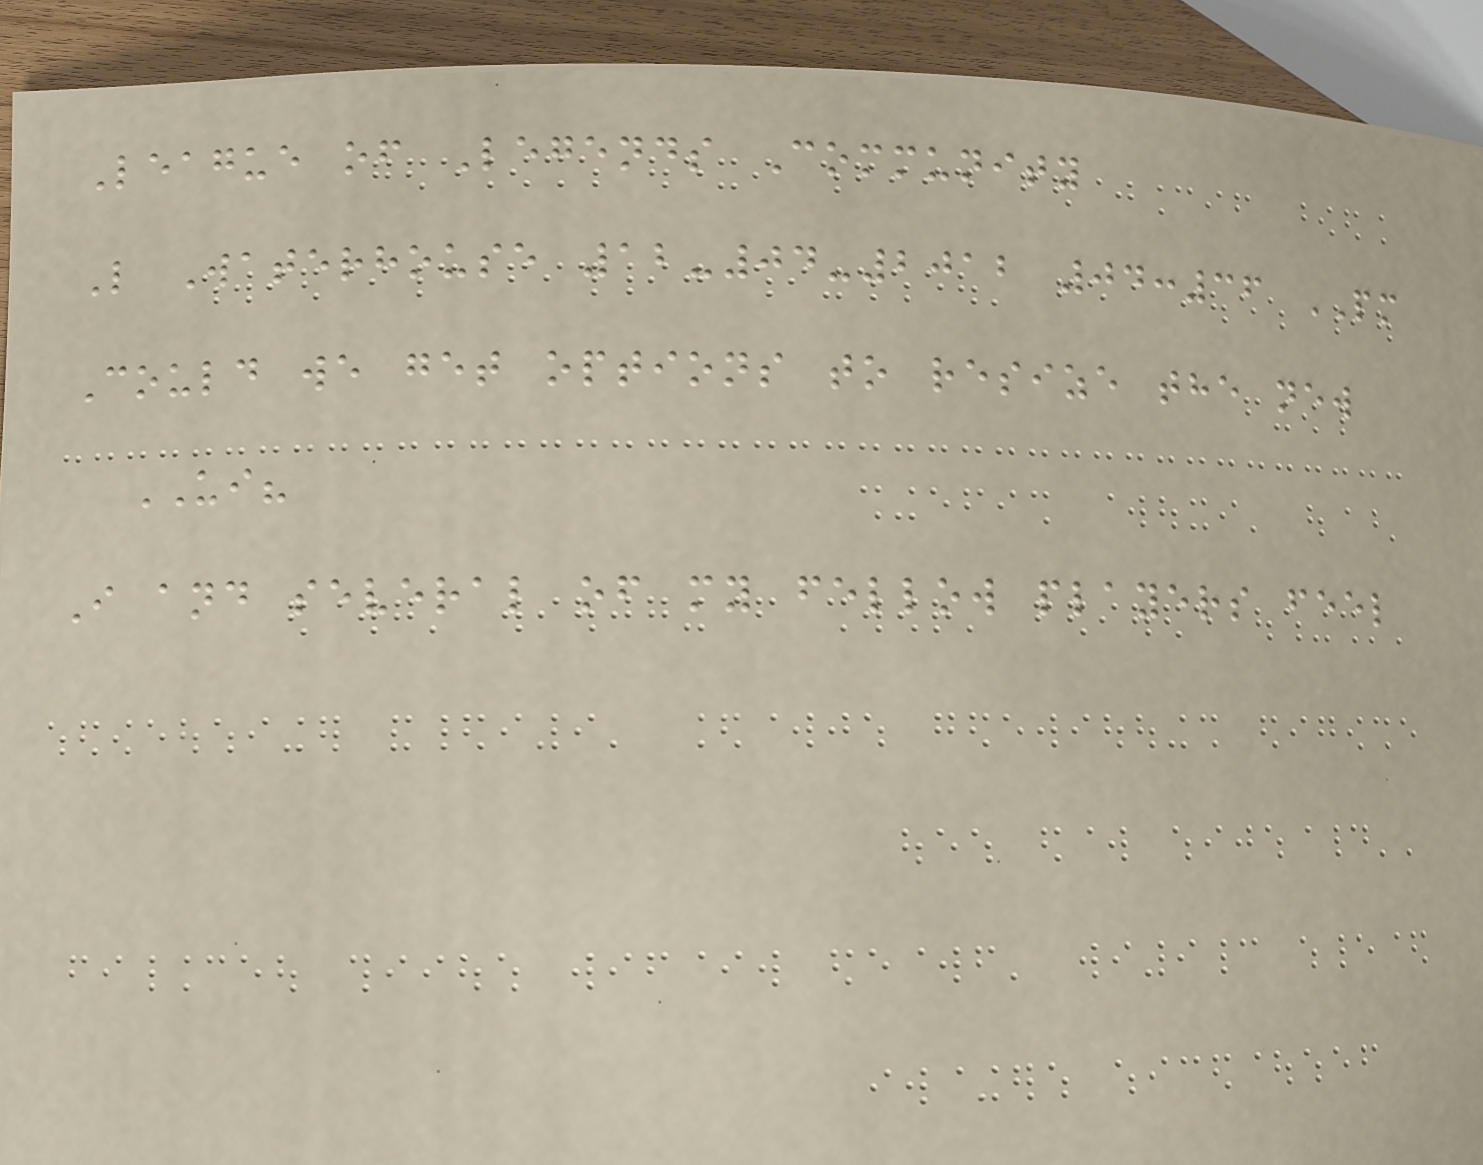League of Legends Community
L Waterhouse 12-04-2012 04:36 PM
Could we get options to resize the new
UI?
I and several of my fellow players feel
